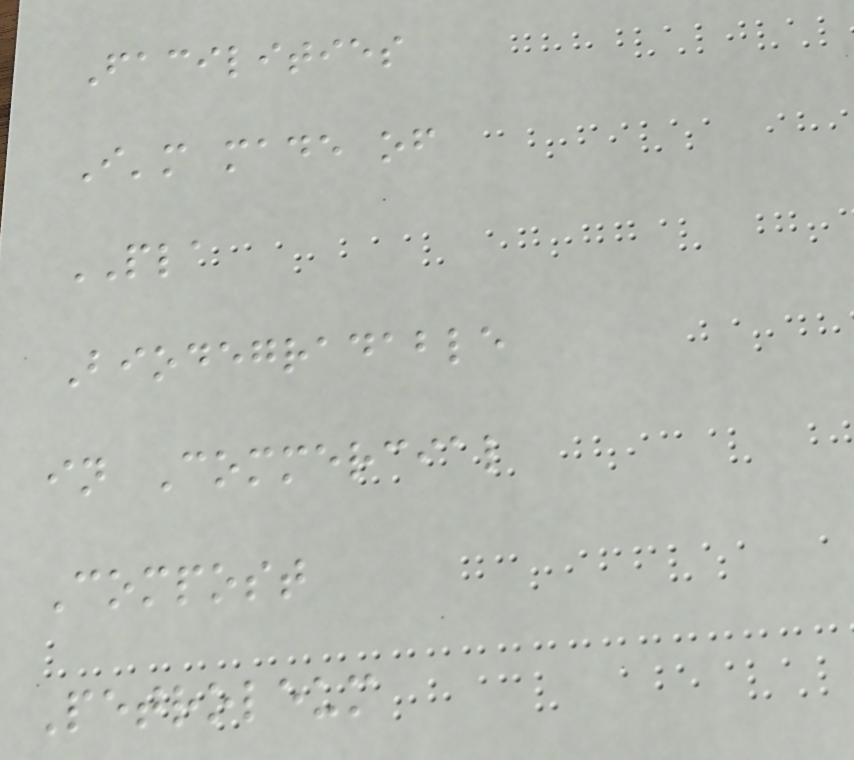Facilities
I'm made of
PLA
Biodegradable
in Commercial
Compost
Petroleum
